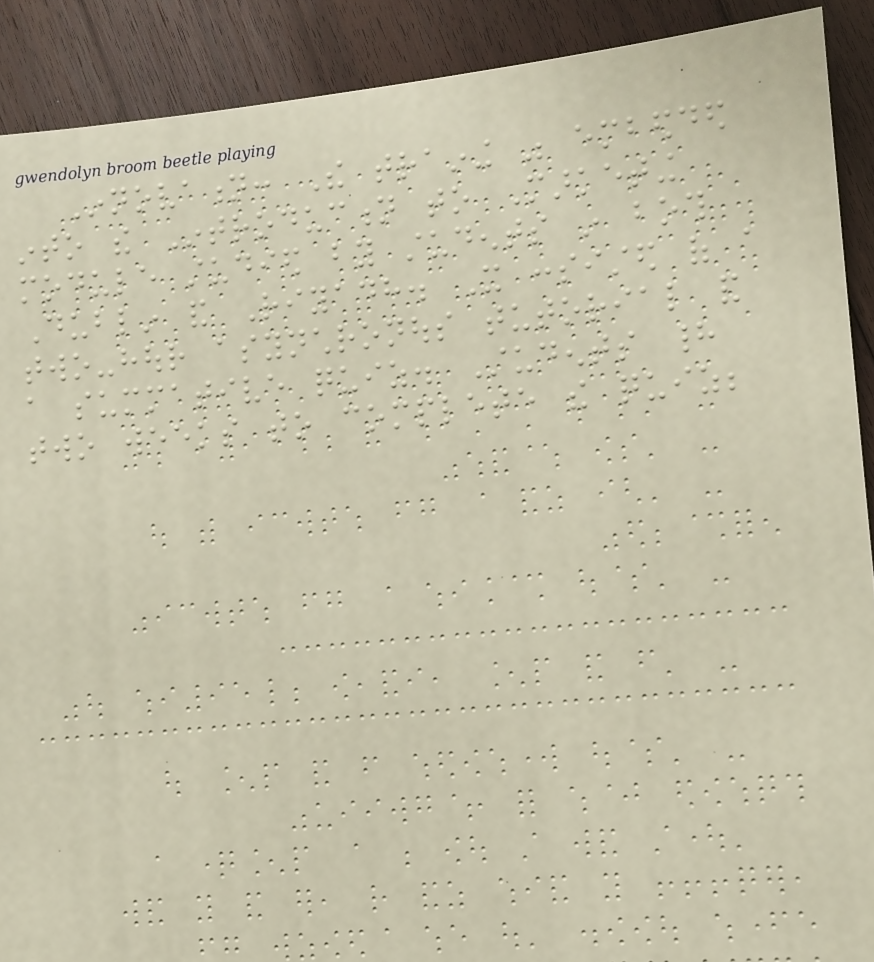Innovation: The training was embedded
into the Introduction to Marketing
module studied by students in both
Dublin and Riyadh. It consisted of a
two-hour asynchronous tutorial and
a summative quiz. Students had
two weeks to complete the quiz;
